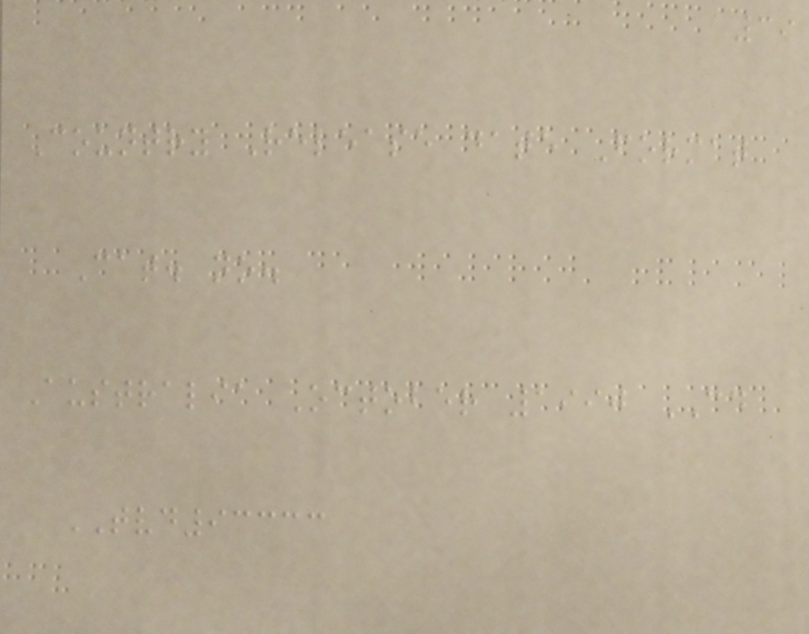39
Country Release date Format
Cat. no.
Australia October 1990 CD
TVD93333
